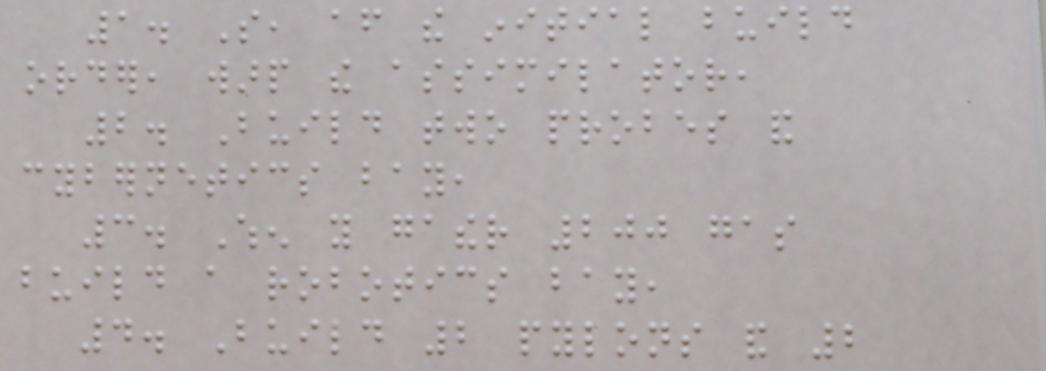1. So, after the initial build
order, warp the assimilator,
2. Build two probes and
cybernetics bay,
3. When you gather 200 gas
build a robotics bay,
4. Build 2 pylons and 2
